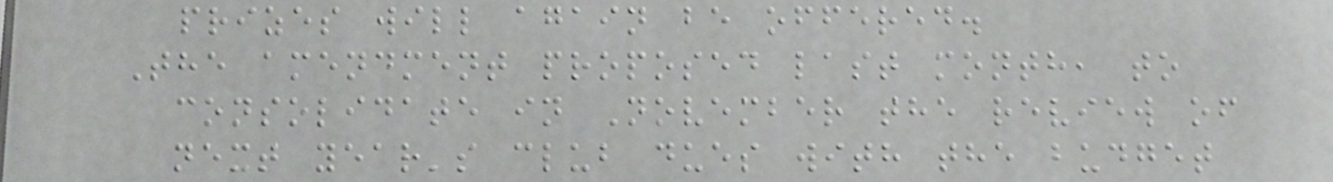prizes will again be offered.
The amendment proposed last month, to
consolidate in November the review of
next year's club dues with the budget
